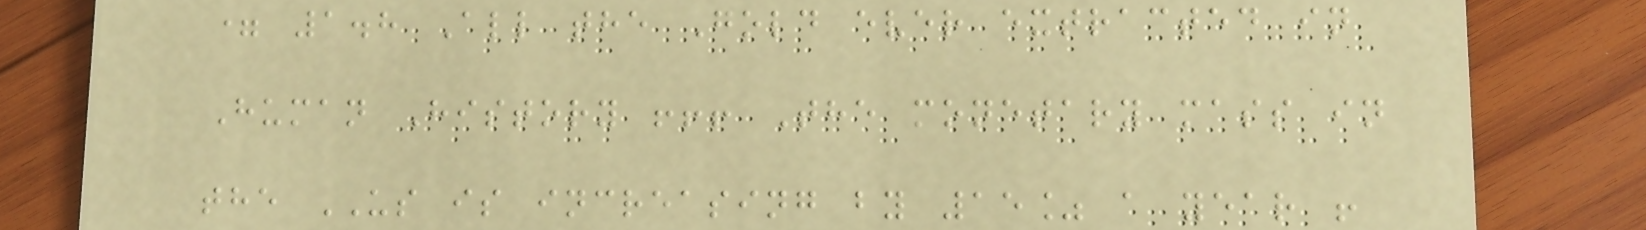= 1.8 All the Gold ever extracted in
Human History !!! The monetary mass in
the US is increasing by 15% a year !
